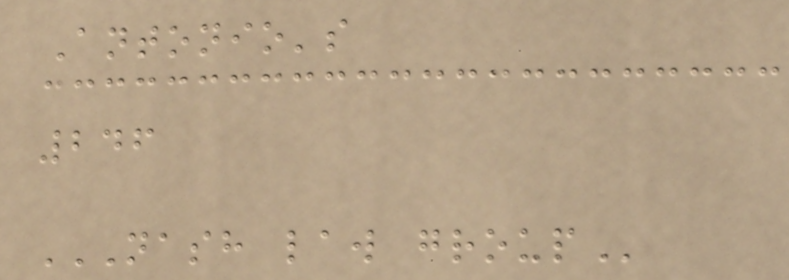Antonio's
246
NASH LAW GROUP
